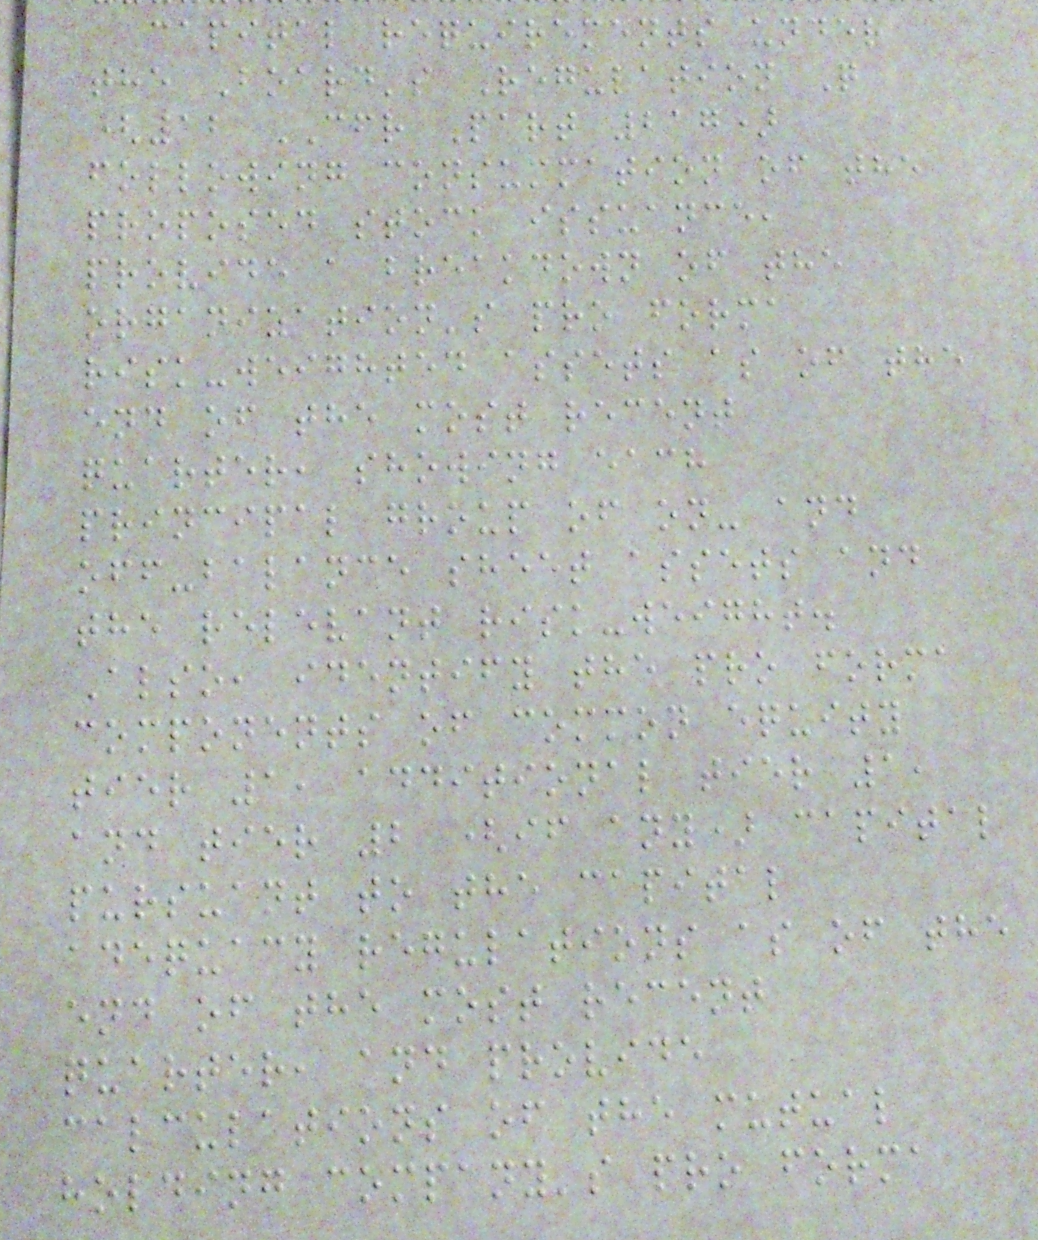capital requirements under
the Board's Regulation Q
(12 CFR Part 217)
following consummation of the
proposed stock issuance,
provide a breakdown of the
organization's pro forma
risk-weighted assets as of the
end of the most recent
quarter, showing each
principal group of on- and
off-balance sheet assets and
the relevant risk-weight.
Also, identify the pro forma
components of common equity
tier 1, additional tier 1,
and tier 2 (if any) capital
pursuant to the capital
adequacy regulations as of the
end of the most recent
quarter, and provide
calculations of the mutual
holding company's pro forma
